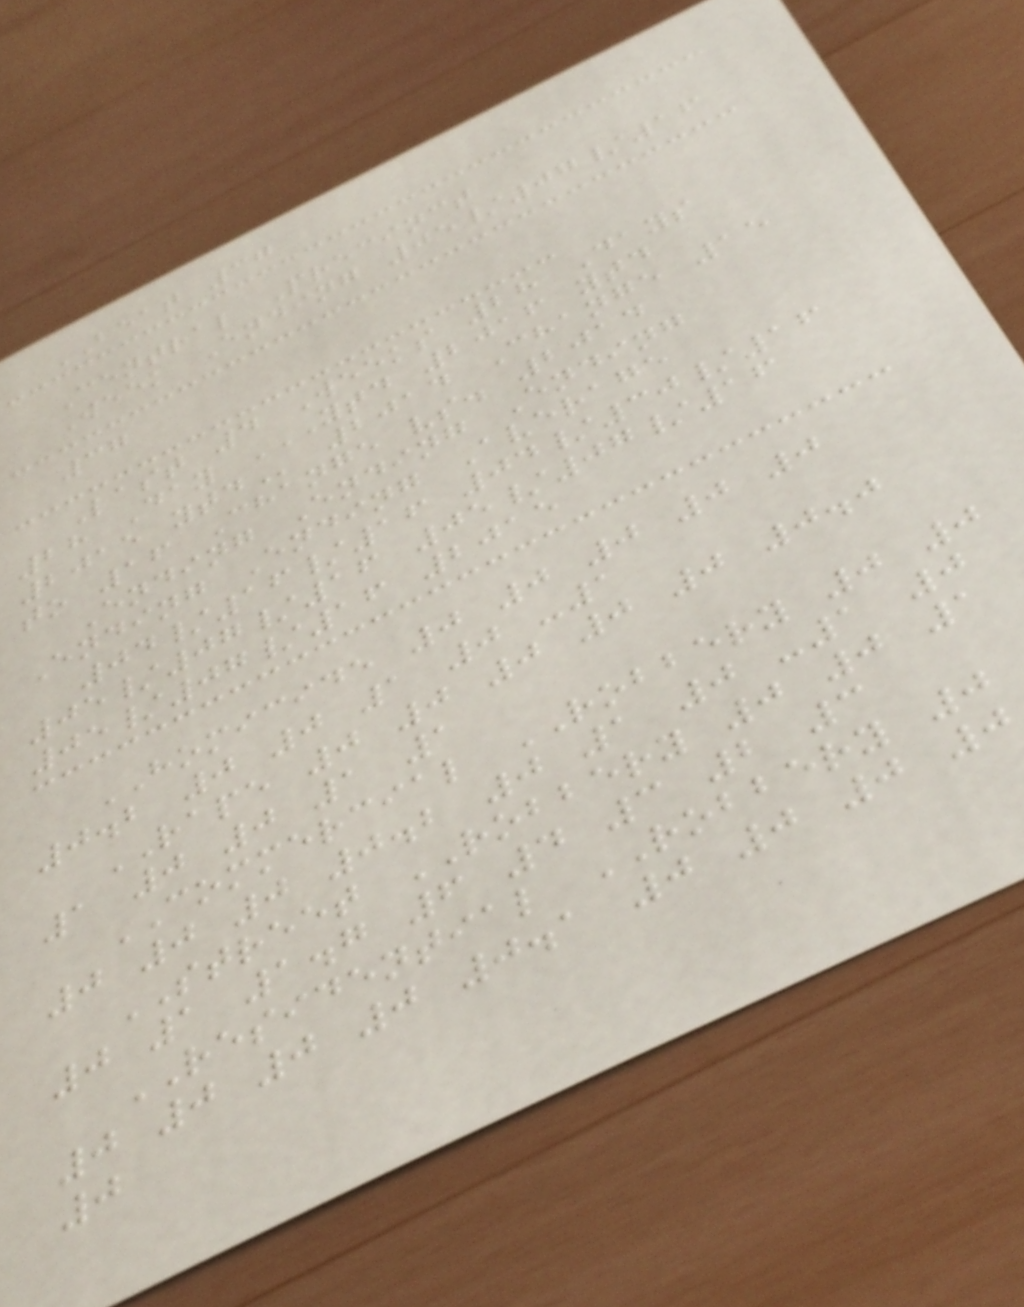BEAT 37
Central Precinct
Week Ending 05/07/16
37
Last 4 Weeks 28 Days
28 Day YTD 2016 YTD
2015 YTD 2014 Change 15
to 16 Change vs. 2014
Ending Ending Ending
Ending Ending Average
04/16/16 04/30/16
05/07/16 05/07/16
05/07/16 2015
HOMICIDE 0 0 0 0 0
0.2 0 0 1 0 -1
RAPE 0 0 0 0 0 0.0
1 0 0 1 1
COMMERCIAL ROBBERY 0 0
0 0 0 0.2 0 1 0 -1 0
STREET ROBBERY 0 0 1
0 1 1.7 6 4 3 2 3
RESIDENTIAL ROBBERY 0
0 0 0 0 0.1 0 0 0 0
0
